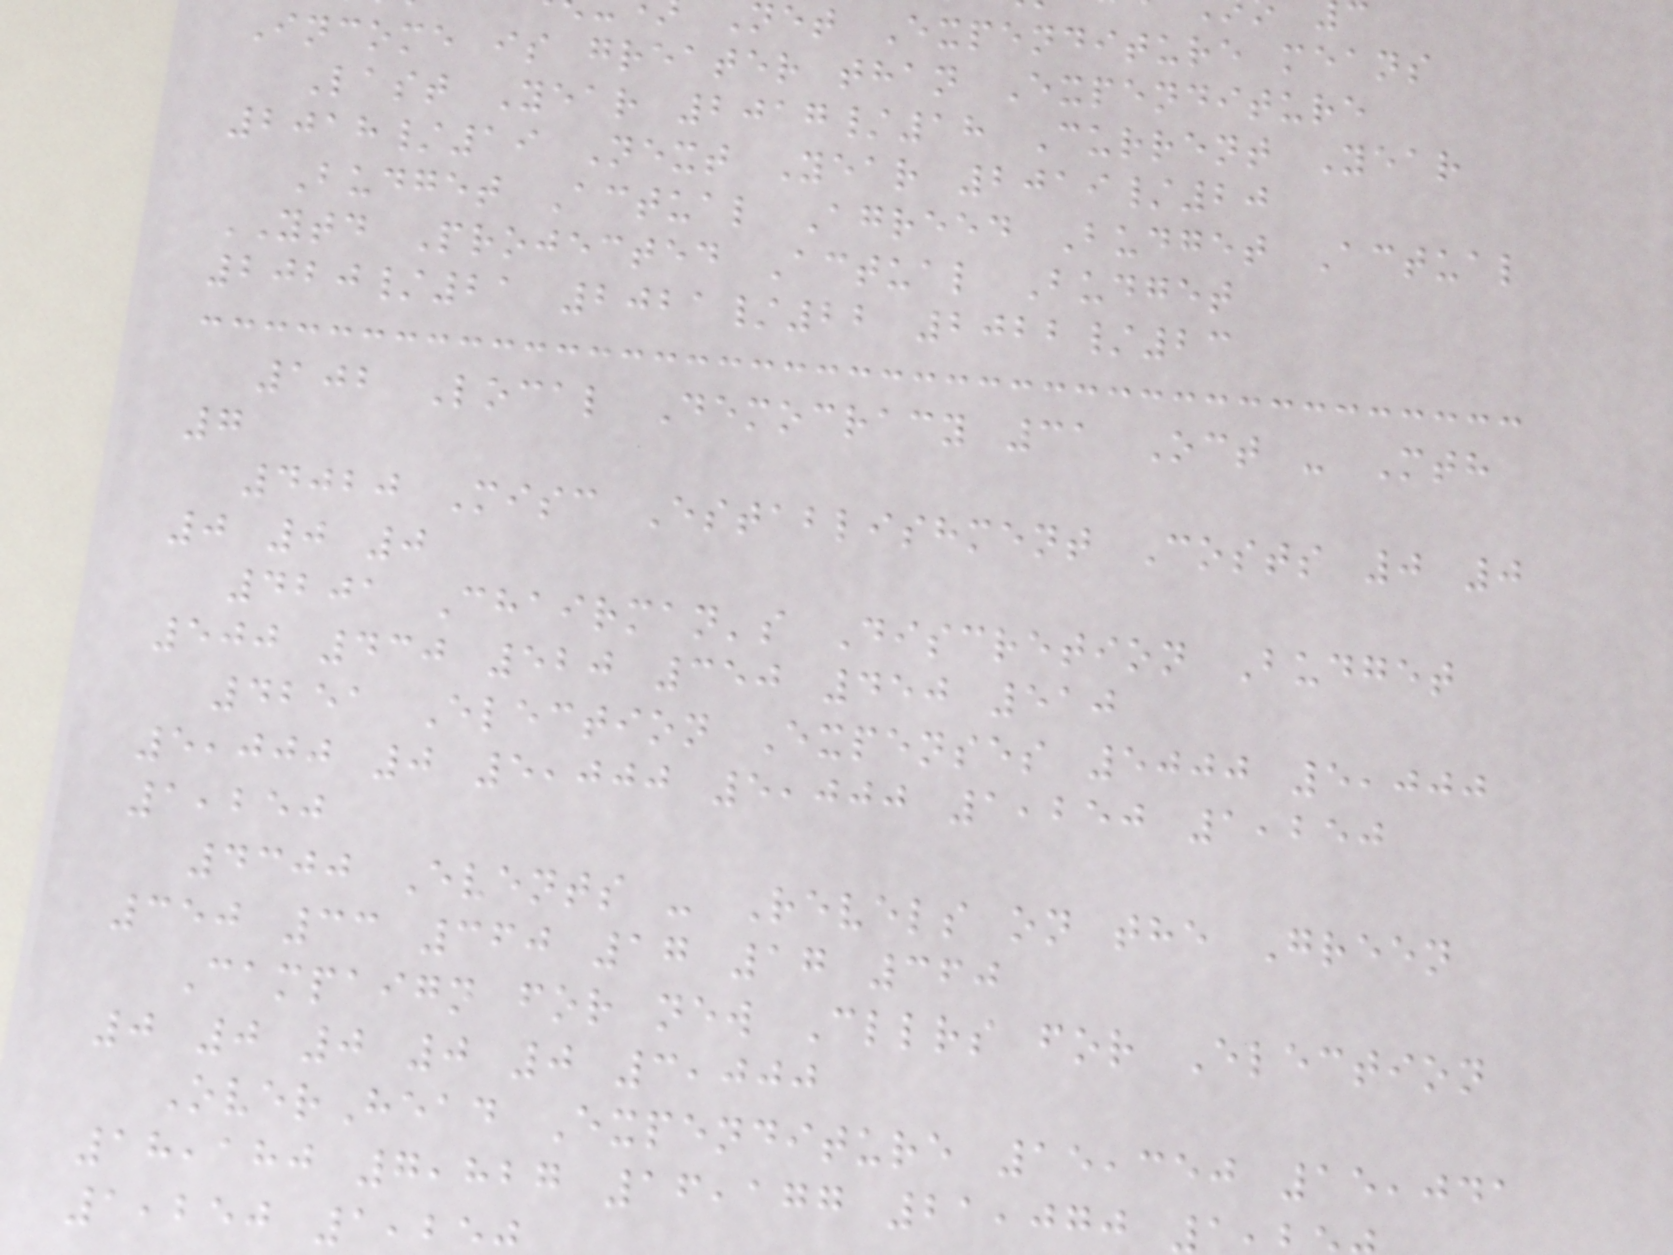net Expenditure means
Income is greater than Expenditure
Last Year 2017/18 Current Year
2018/19 Next Year 2019/20
Budget Actual Agreed Budget Actual
YTD Projected Actual Budget
2020/21 2021/22 2022/23
102 Local Democracy 31 Oct - Mth
7
4020 Misc Establishment Costs 0 0
0 0 0
4201 Chairman's Discretion Budget
500 430 520 350 450 510
4251 Election Expenses 5000 5,000
5,000 0 5,000 5,000 1,250 1,250
1,250
4300 Events - Revels on the Green
350 33 360 17 17 360
Campaign for new Cllrs for Election
0 0 0 0 0 3,000
OverHead Expenditure 15,350 15,041
18,180 7,827 16,177 21,070
1,250 1,2
